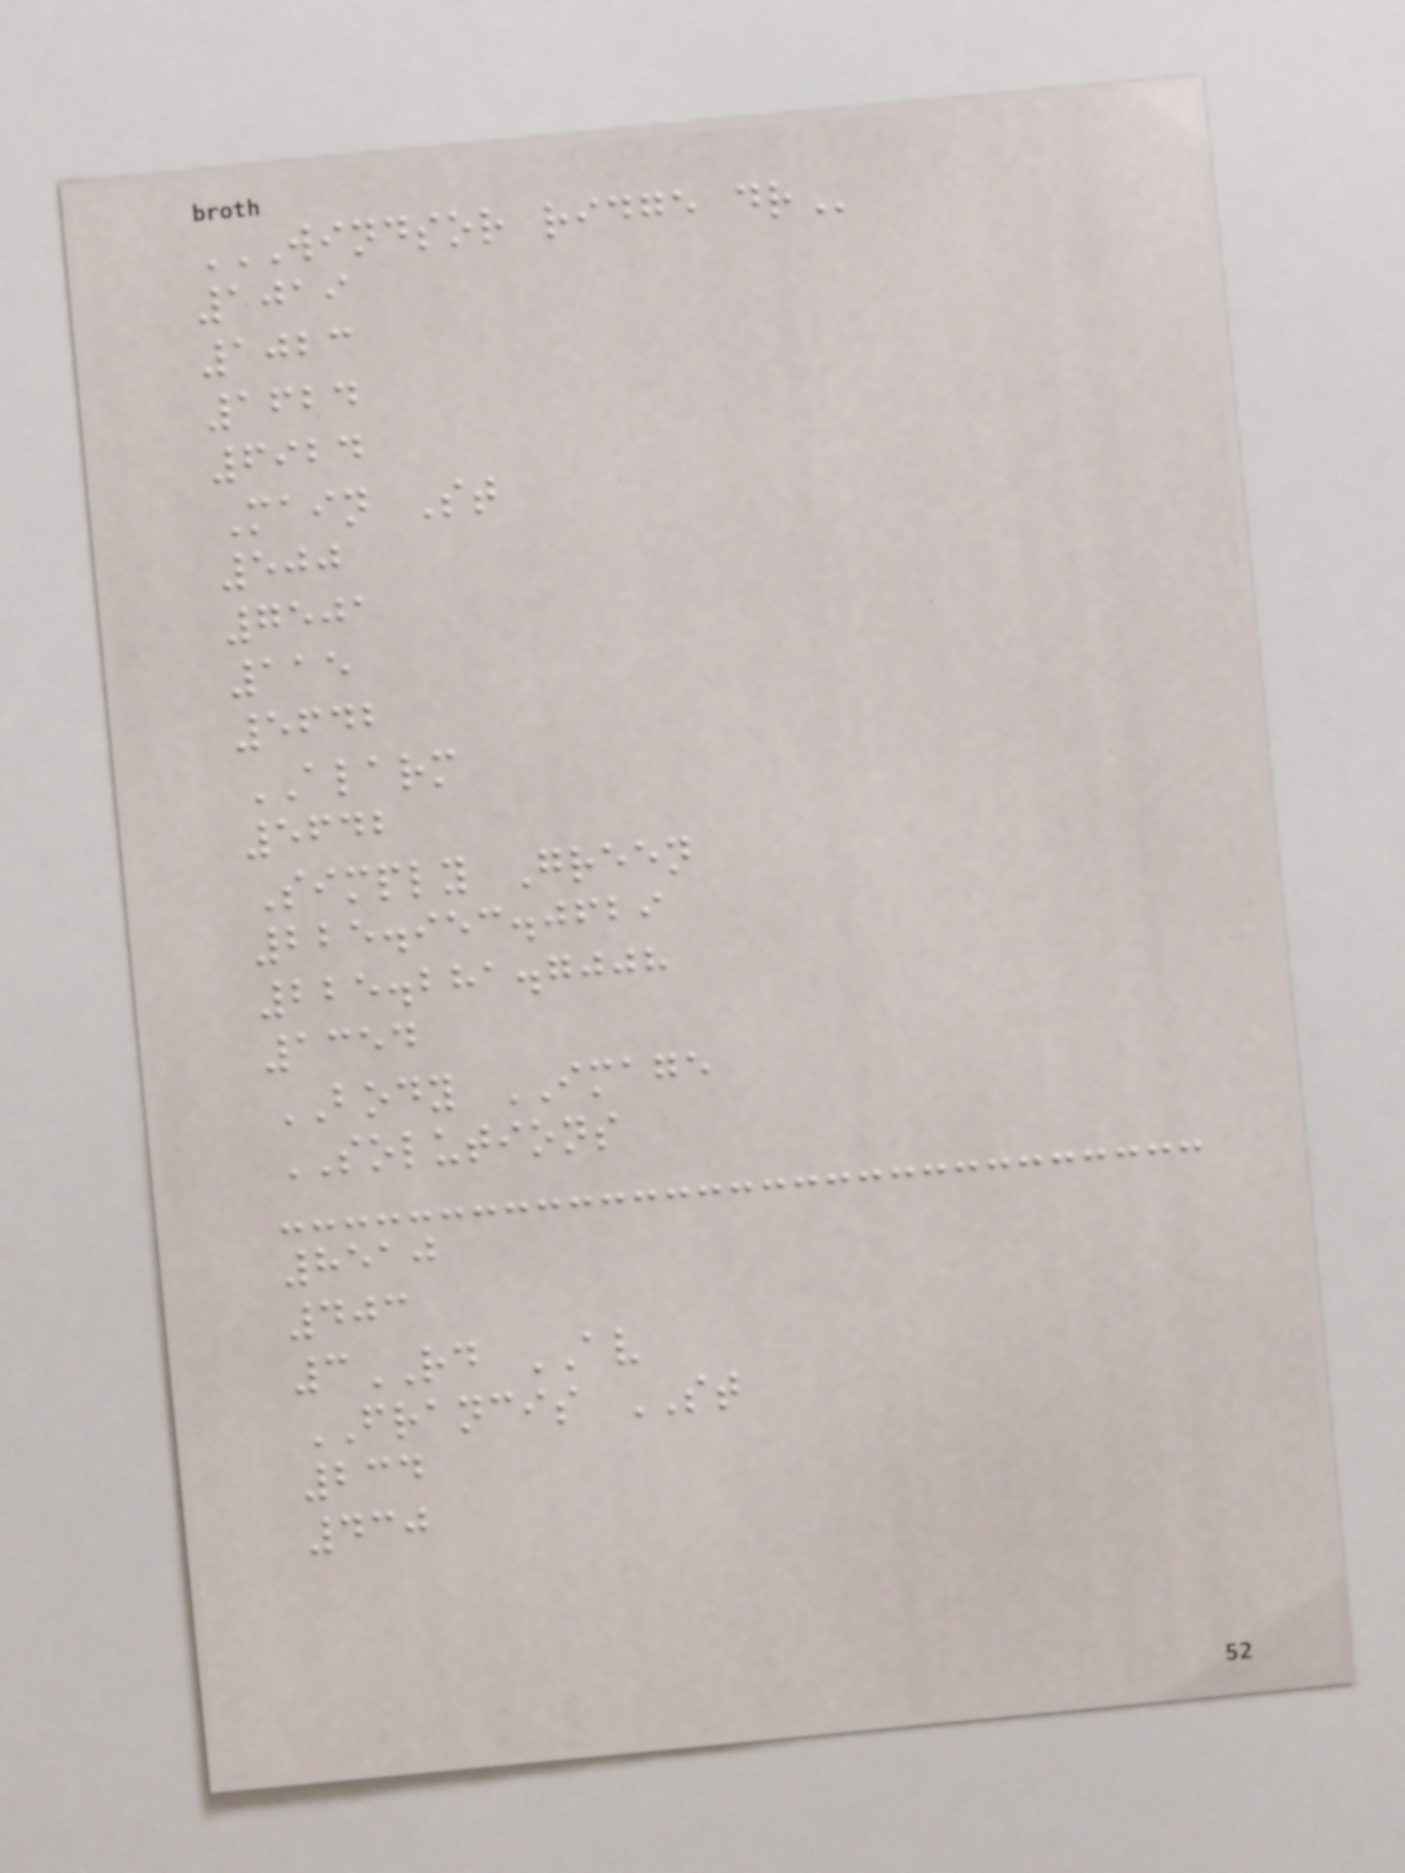WINDSOR RIDGE DR
1019
1023
1624
6924
Main St
500
7501
115
5642
ALARM
5642
Simply Green
225.953.0629
225.281.7008
1354
BODY IMAGE
SOLUTIONS
8510
403
3RD AV
FRANCIS ST
234
430
